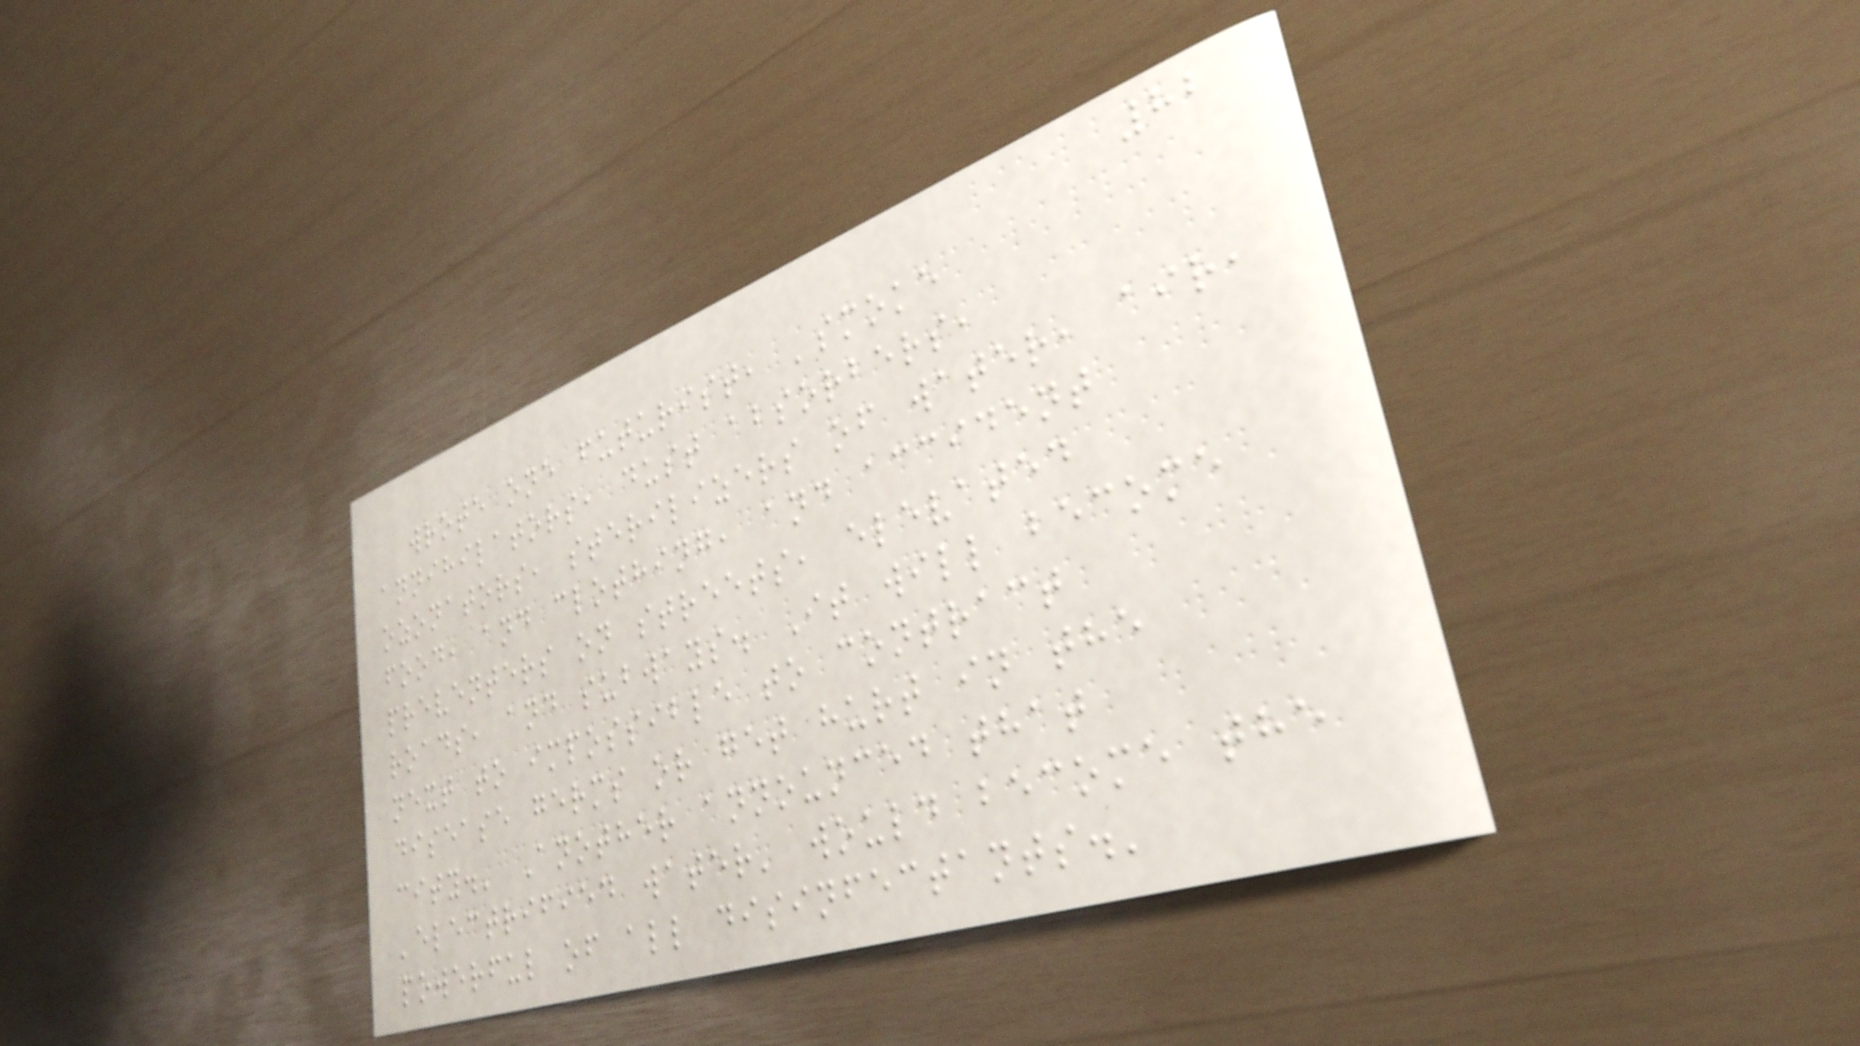82
wrote one futurist, 'smoke
annihilators, dust absorbers,
ozonators, sterilizers of water, air,
food, and clothing, and accident
preventers on streets, elevated
roads, and subways. It will become
next to impossible to contract
disease germs or get hurt in the
city.' Another announced that
'electrified water' would become the
powerful of all disinfectants.'
